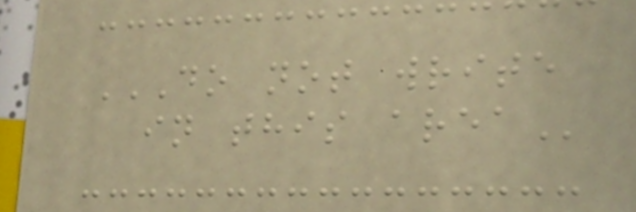DO NOT WRITE
IN THIS AREA
